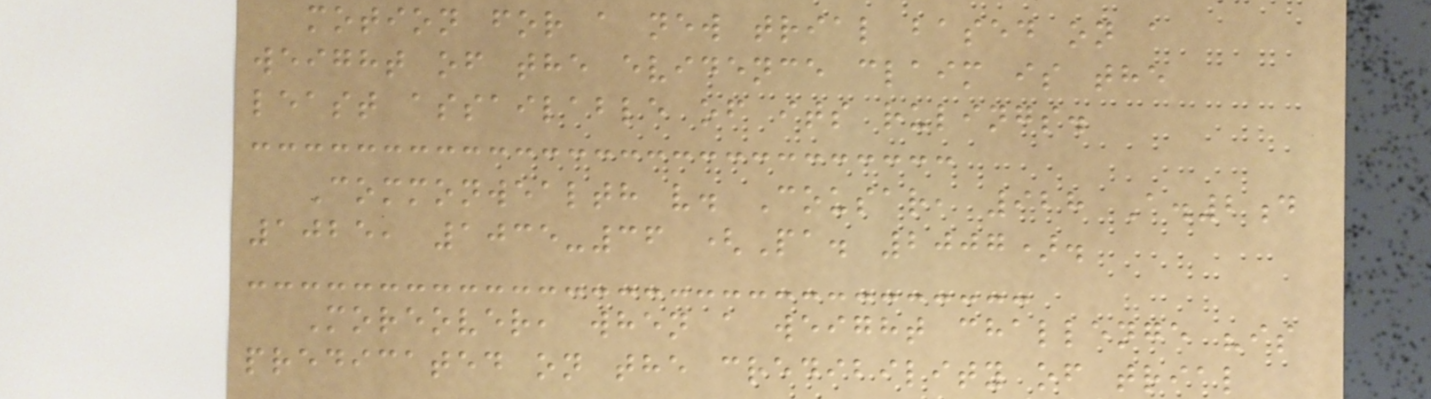motion for a new trial based on a
weight of the evidence claim is the
least assailable of its rulings.
Commonwealth v. Cousar, 928 A.2d
1025, 1035-36 (Pa. 2007).
Moreover, when a weight challenge "is
predicated on the credibility of trial
